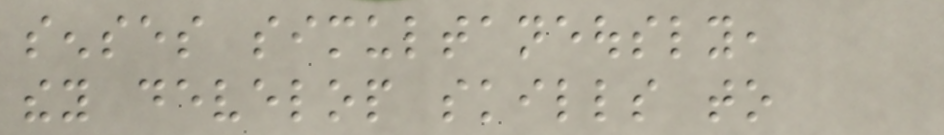senses simultaneously,
they develop skills to
